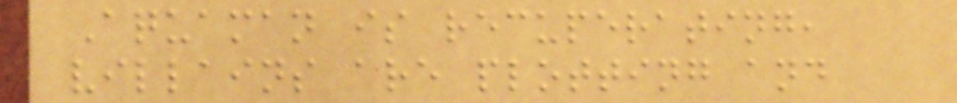Aquaman is recuperating,
villains are plotting and
